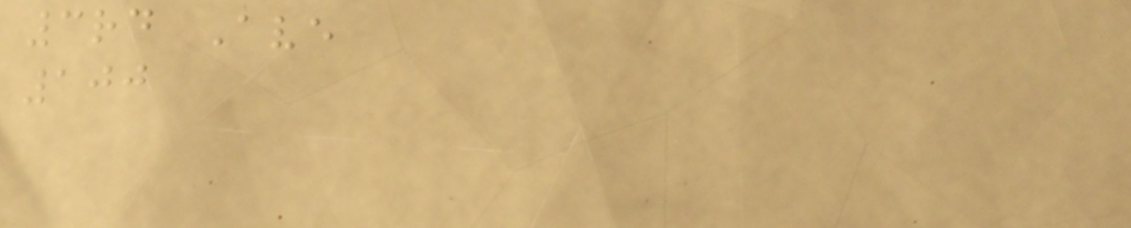3rd Ave
100
